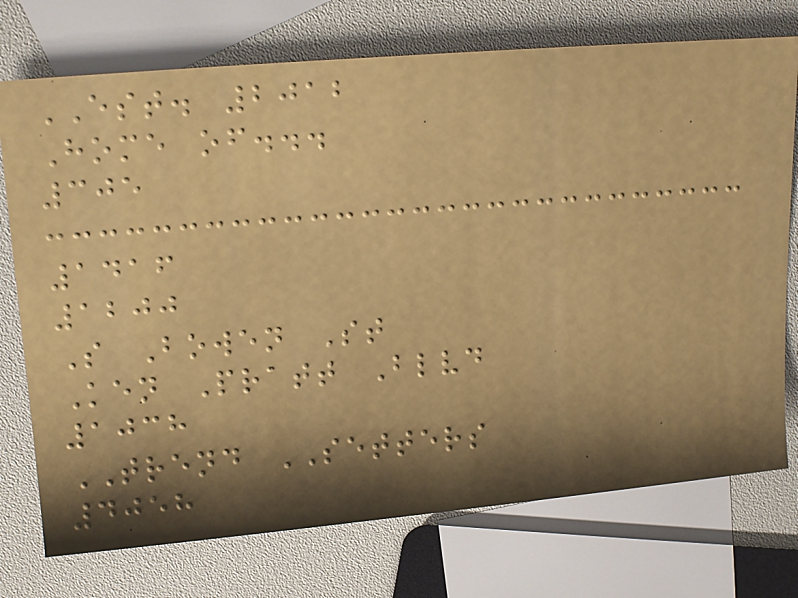EST. 2012
Home of...
305
1416
1200
S Bowen St
Ken Pratt Blvd
1038
TREND SETTERS
4058
